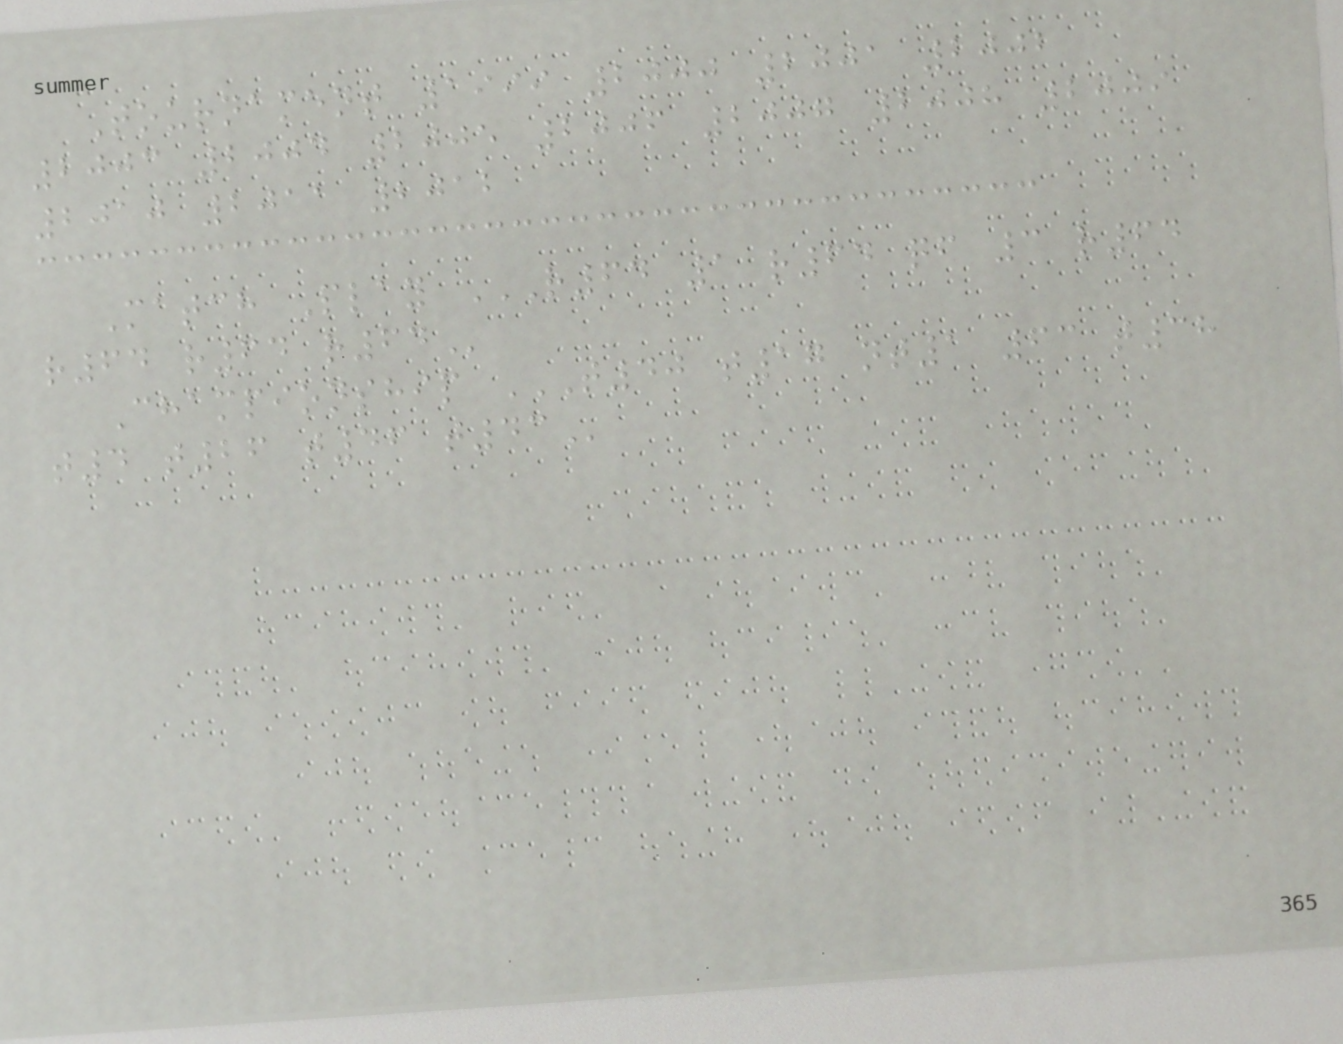Tournament 1999 2000 2001 2002
2003 2004 2005 2006 2007 2008 2009
2010 2011 2012
Match Play R64 1 R64 QF 3 R64
R64 R64 R64
Championship T40 T17 NT1 63 T38
T4 T26 T46 T43
